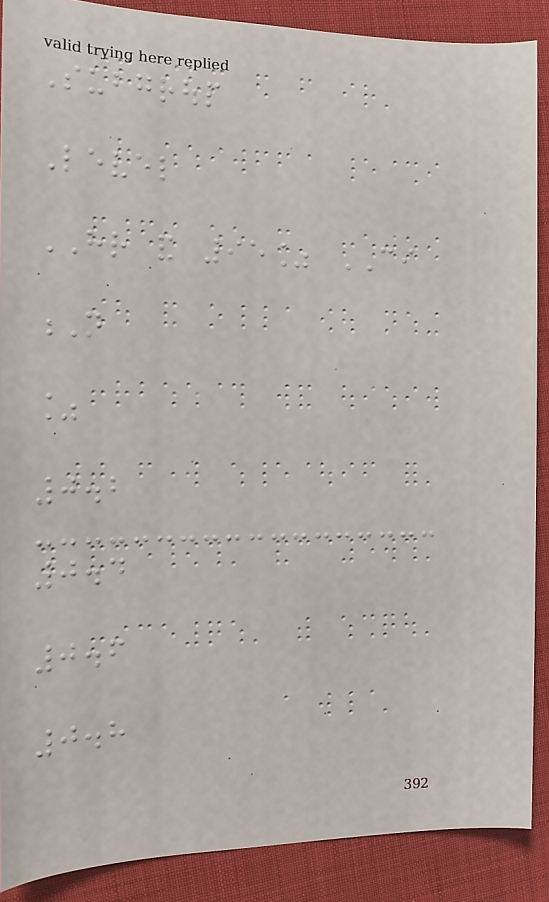Subgroup
Level
HR and 95% CI
N
%
0.2
0.4
0.6
0.8
